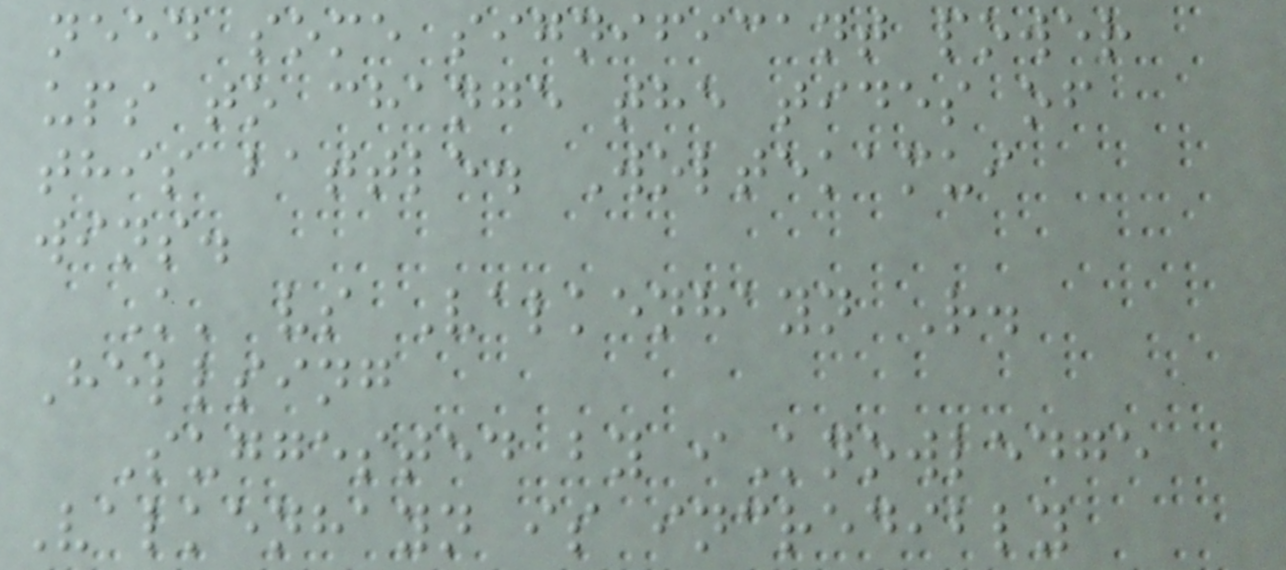need some significant power
ups to change the tides of
this battle. Woltekamui
wins.
K' vs Valkenhayn R.
Hellsing
Suggested by iKnowledge
Valkenhayn is incredibly
